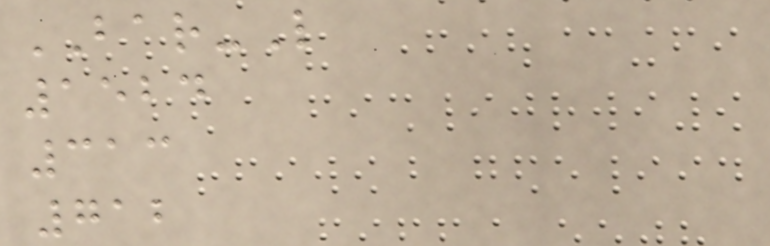BAR-L
1524
313
712
